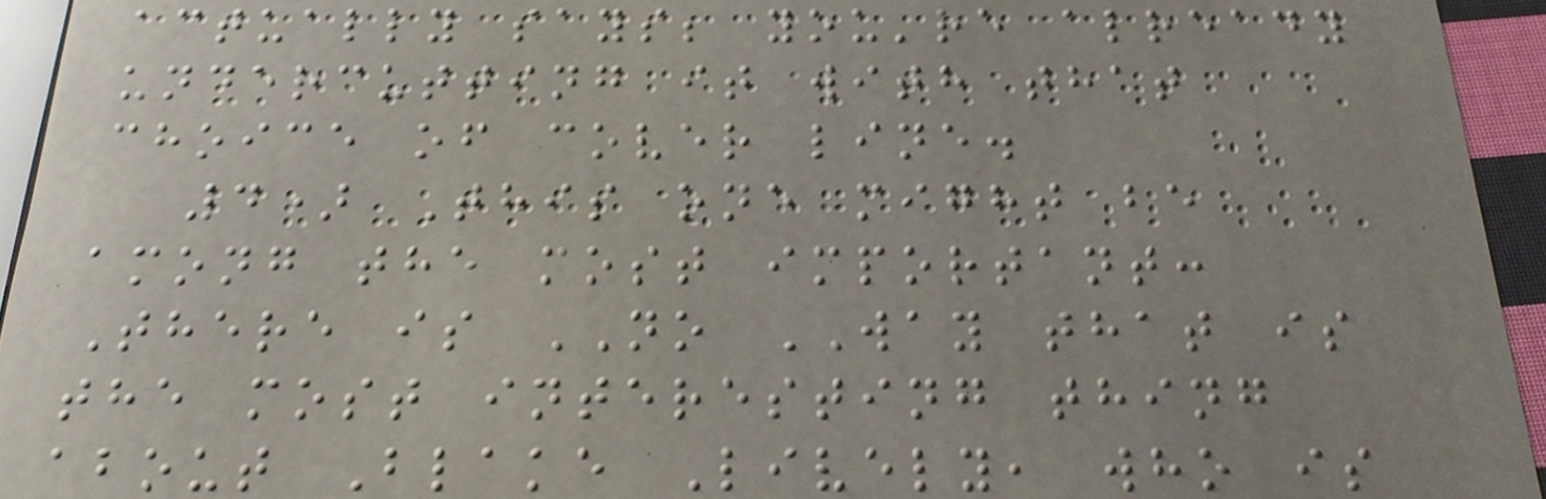actually says; you're already
undercutting it with that
choice of cover line.
4) This one might be
among the most important:
There is NO WAY that is
the most interesting thing
about Blake Lively, who is
